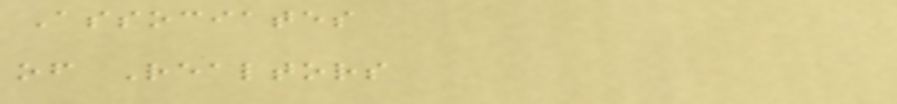Associates
of Realtors
